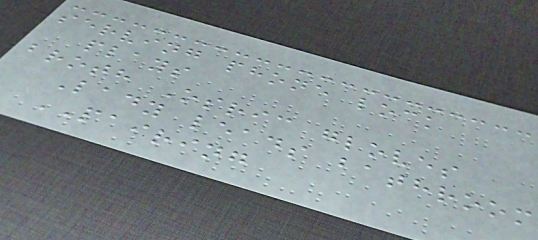serving phone lock
plays
broth Osric gloves
Lady leads bathroom
PAIRING
